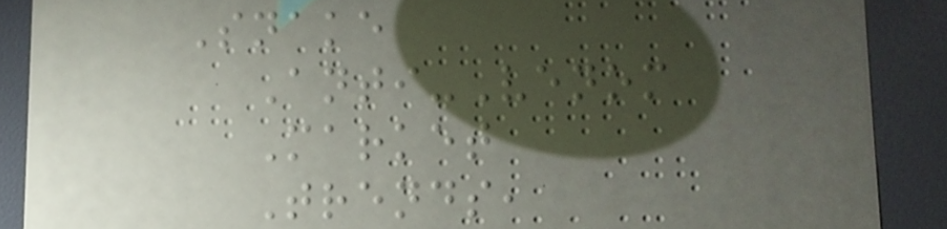Snake
Anti-Venom
Market
Trends,
